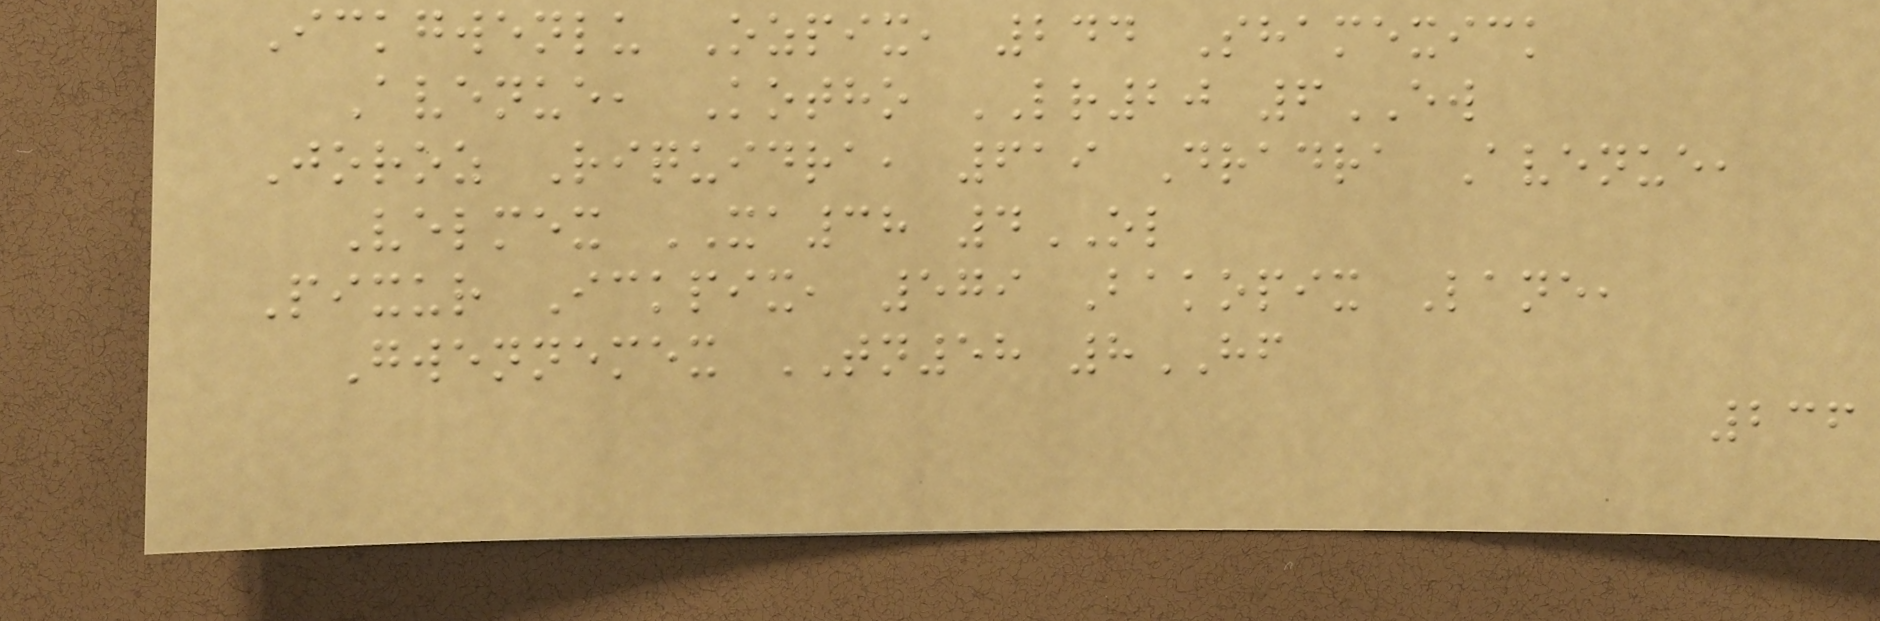Ickgwenlu Ozpix, 244 Shamexick
Avenue, Kotho LR20 6EW
Joroz Riquidra, 619 Dradra Avenue,
Velmex XA38 4OL
Pixur Ickpix, 579 Bakopix Lane,
Gwennemex TN58 8HF
236
